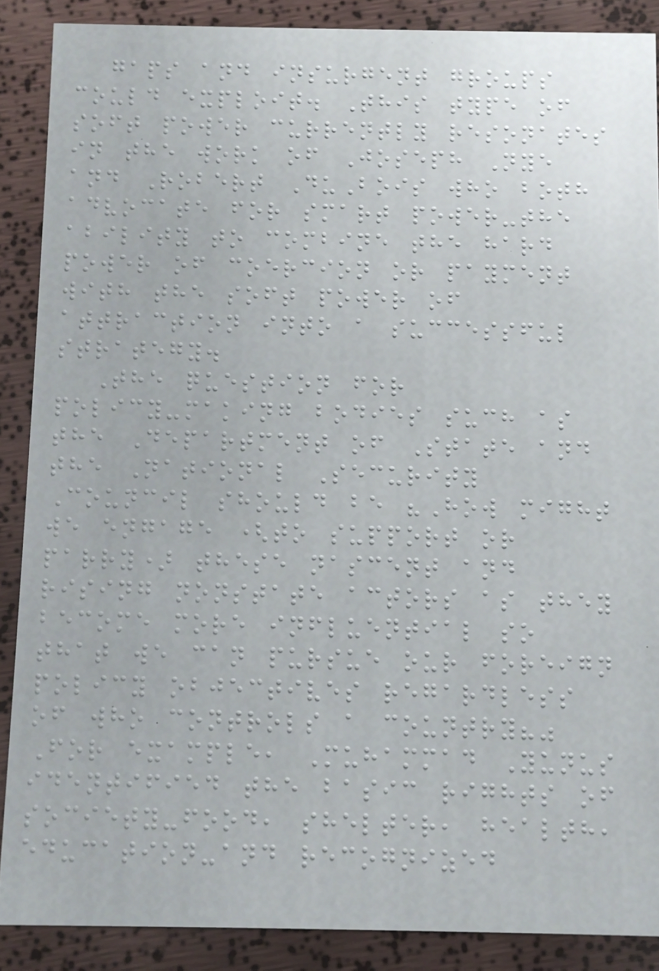gaps and insurgent groups
could exploit. This type of
soft power currently resonates
in the work of Joseph Nye
and Robert DuBois who both
advocate for smart power-the
ability to combine the hard
power of coercion or payment
with the soft power of
attraction into a successful
strategy.
The question for
policy-making bodies such as
the Department of State and
the National Security
Council should be "How might
we engage (to support or
parry) these nascent and
rising nonstate actors as they
become more influential so
that we can pursue our foreign
policy objectives regardless
of who controls a country?"
For example, Muhammad Yunus
identified the basic rights of
society-food, shelter, health,
education-and recognized
